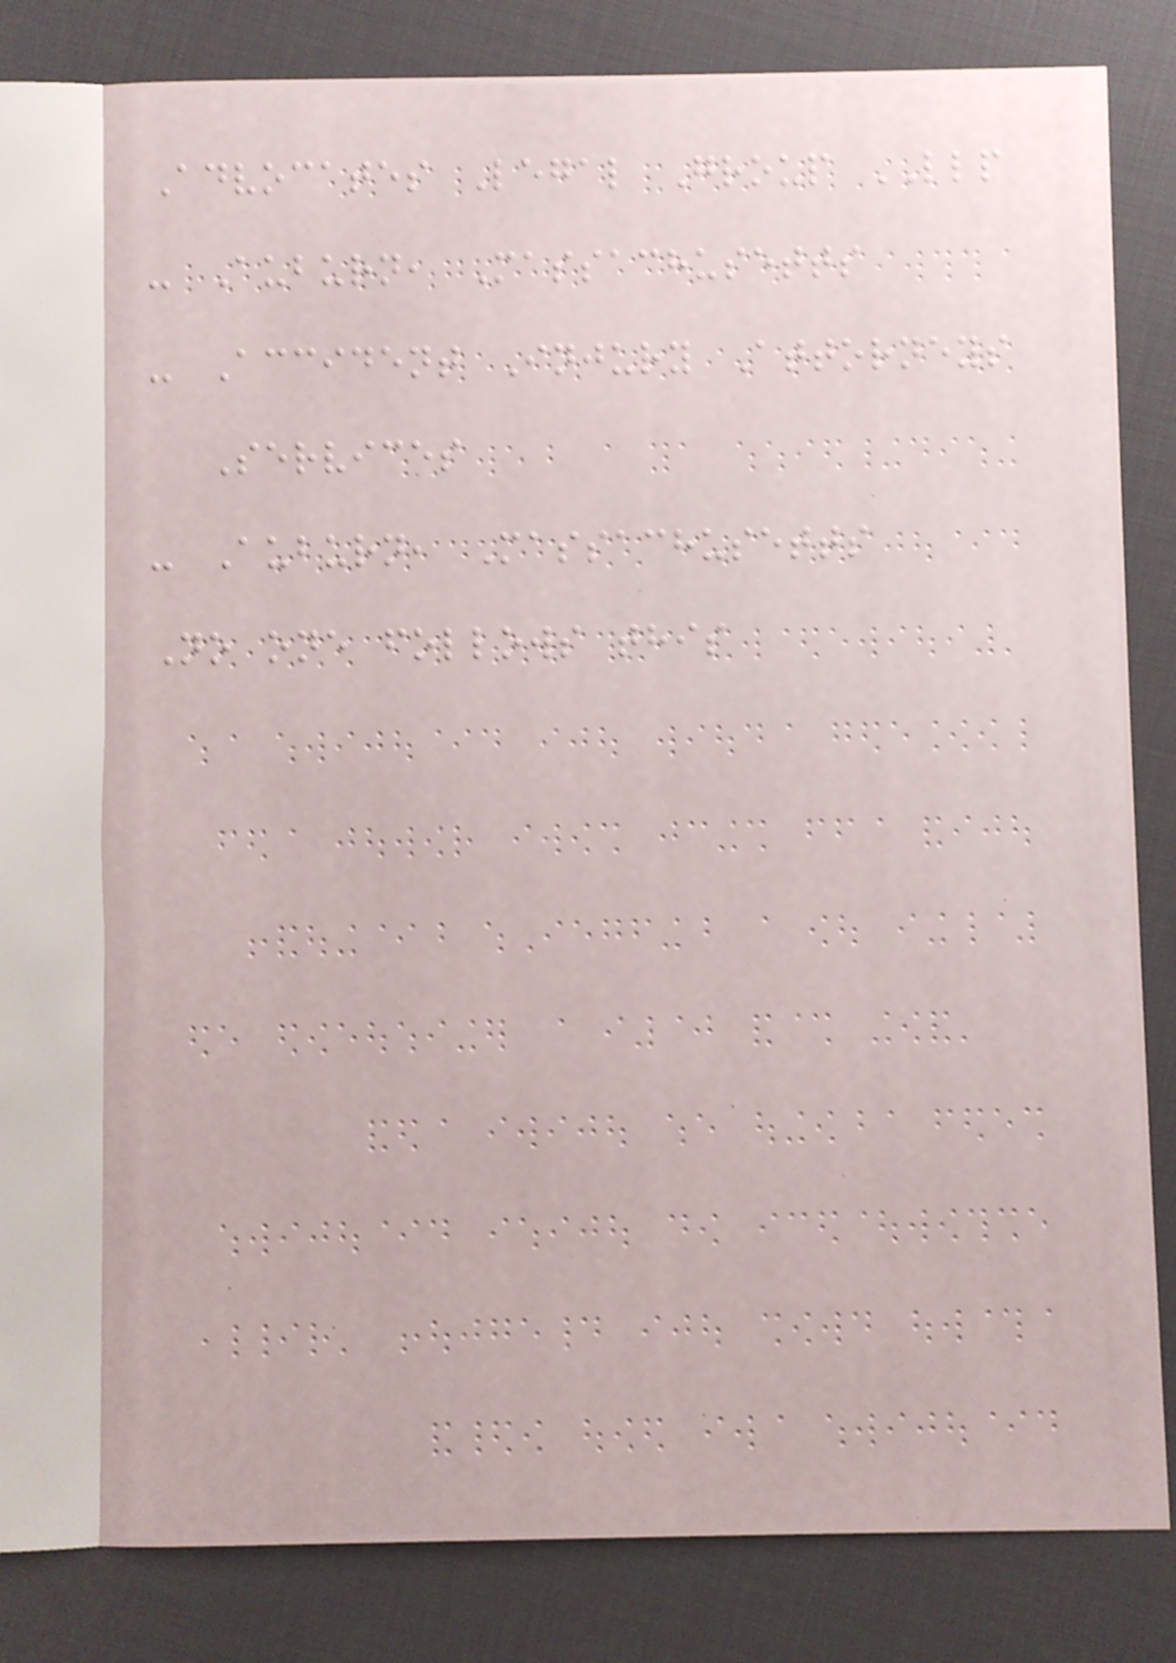Advocates Legal Group LLP
- Auburn, Massachusetts
- Accident Injury Attorneys
Services
- Auburn, Massachusetts
No one follows this
